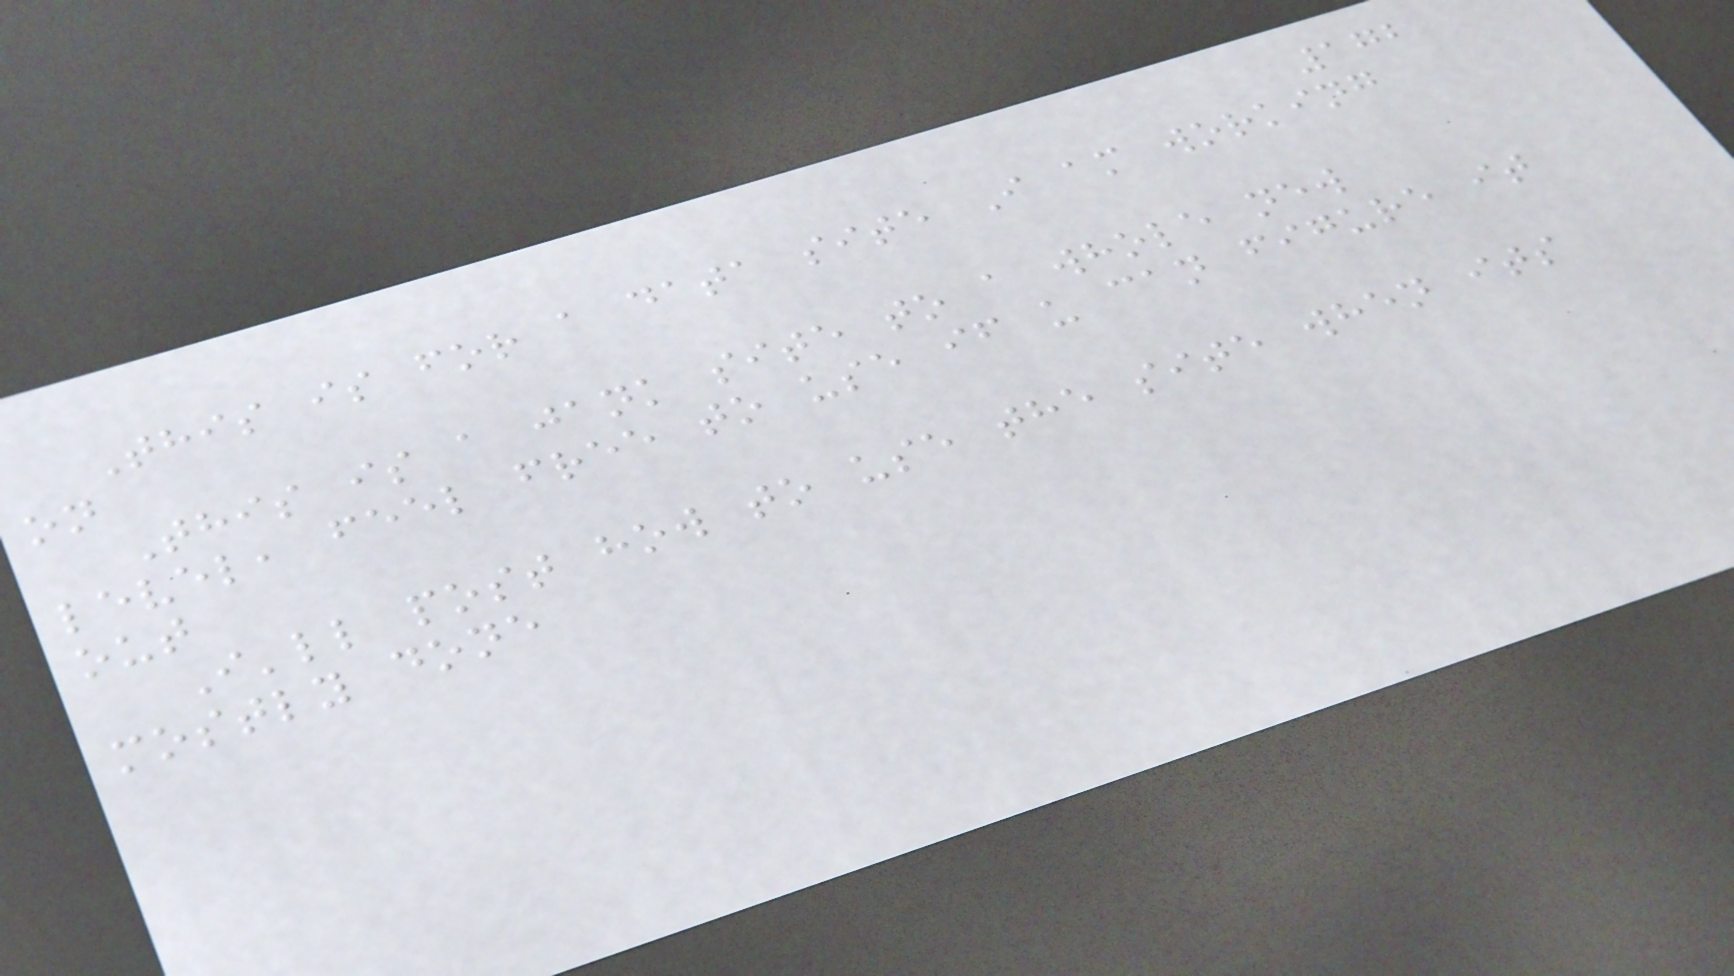172
This is for a data site I am working
on
This is a jank site to a whole new
level, feel free to use if u can figure it
out
I'll post how to use the site when its
mostly done
